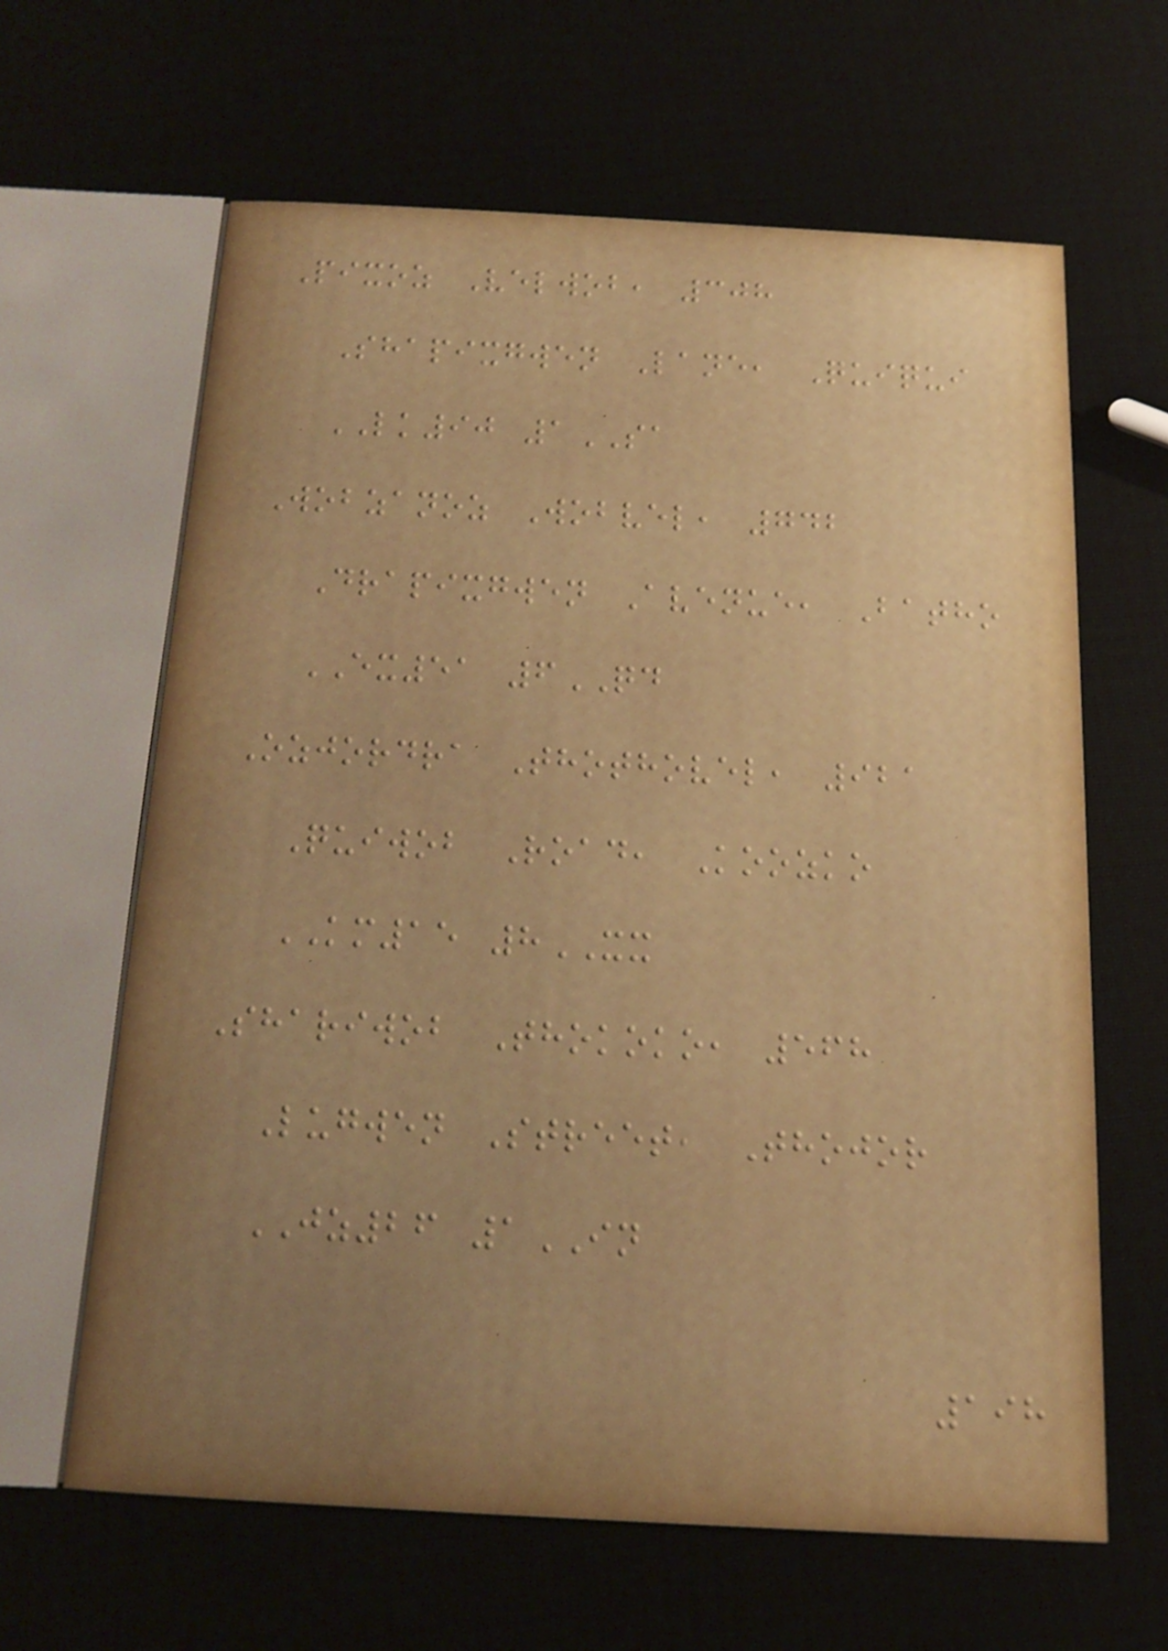Pixoz Velwob, 308
Shapixgwen Lane, Quiqui
LK90 1SA
Wobzanoz Wobvel, 742
Drapixgwen Avenue, Batho
EX51 6QD
Ozjordra Thothovel, 921
Quiwob Road, Koozko
KM15 8XX
Shariwob Thokoko, 568
Lugwen Street, Thojor
JZ26 1IN
198
